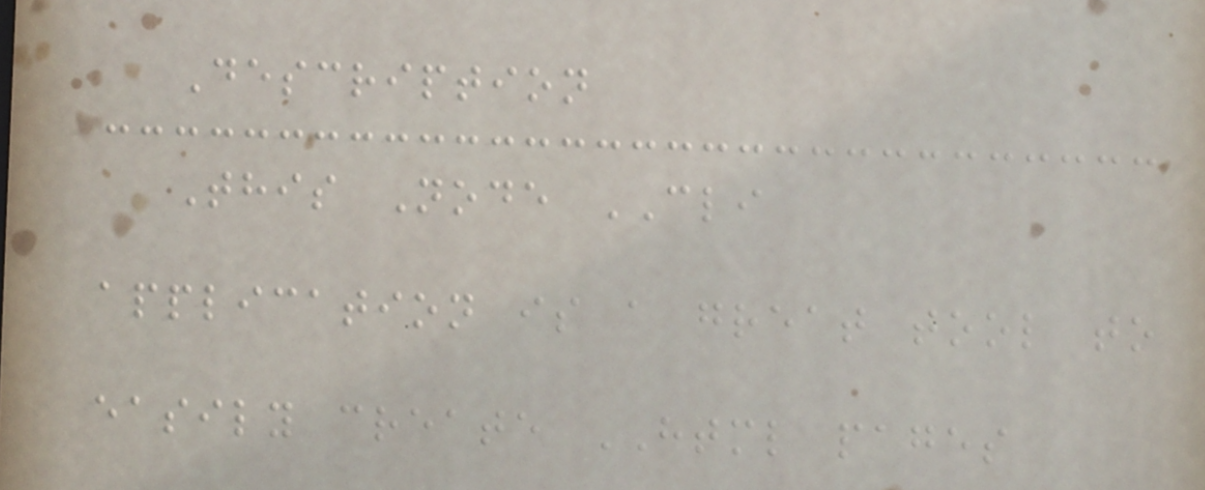Description
This Node CLI
application is a great tool to
easily create HTML pages
